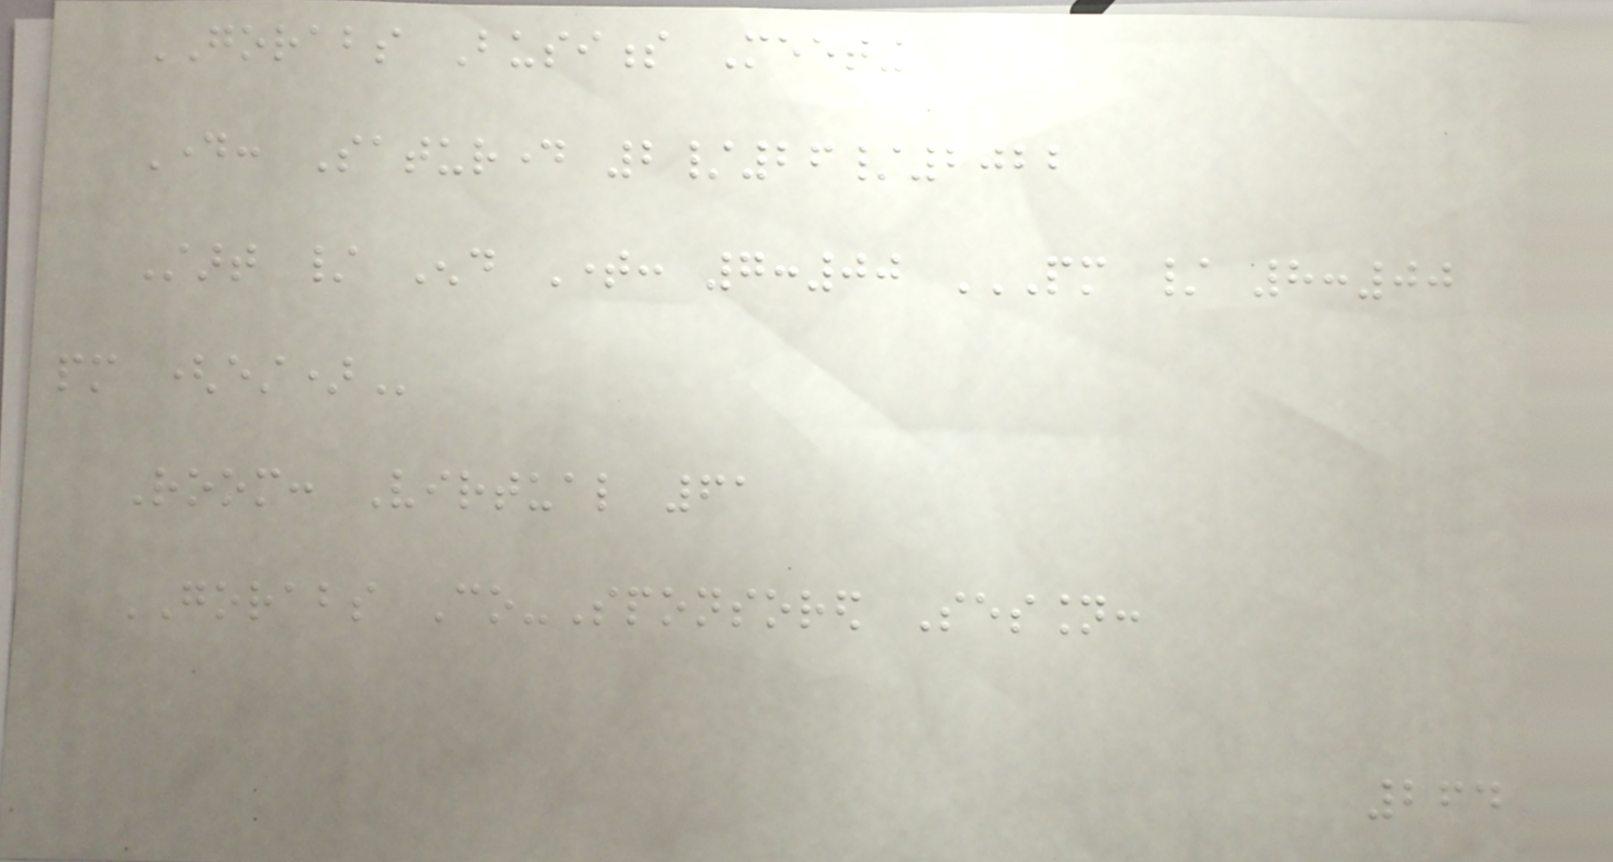GORABS Business Meeting
Day: Saturday 2/26/2022
Start / End Time: 7:00 PM / 8:00
PM (EST)
Room: Virtual 61
GORABS Co-Sponsored Session:
264
